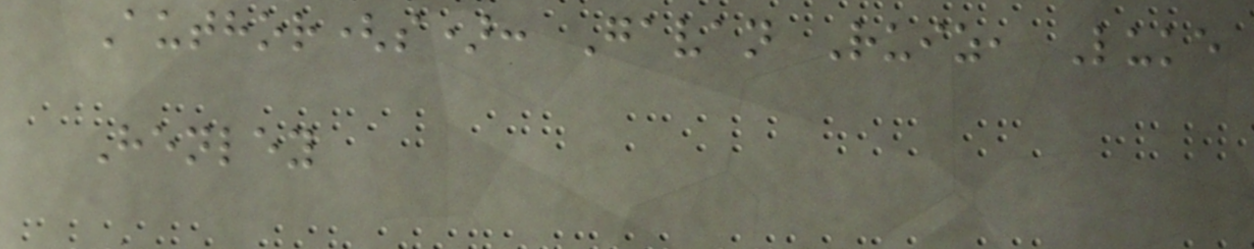Author(s): Gavan Ruiz, Luke
Henley
